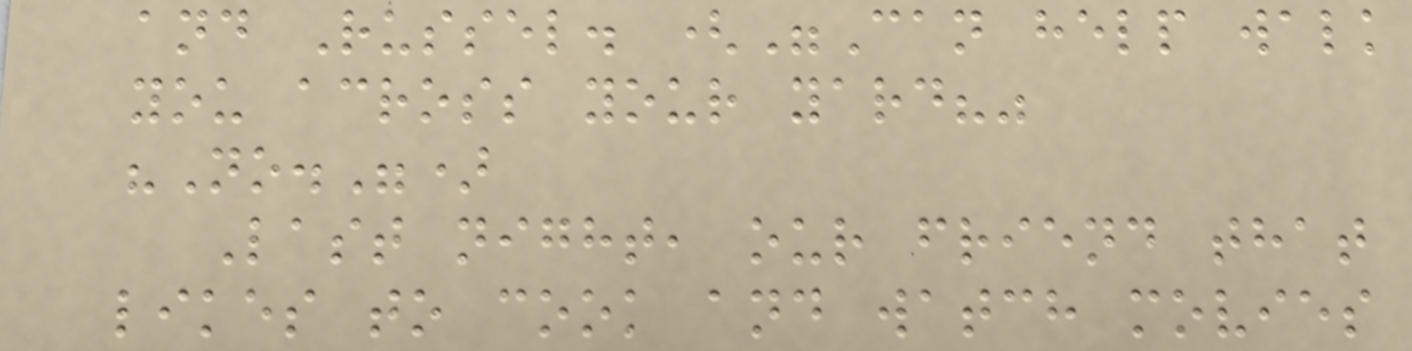and Russel. ("Can help walk
you across your yard?"
"No.")
Last night, our friend that
likes to cook and watch movies
